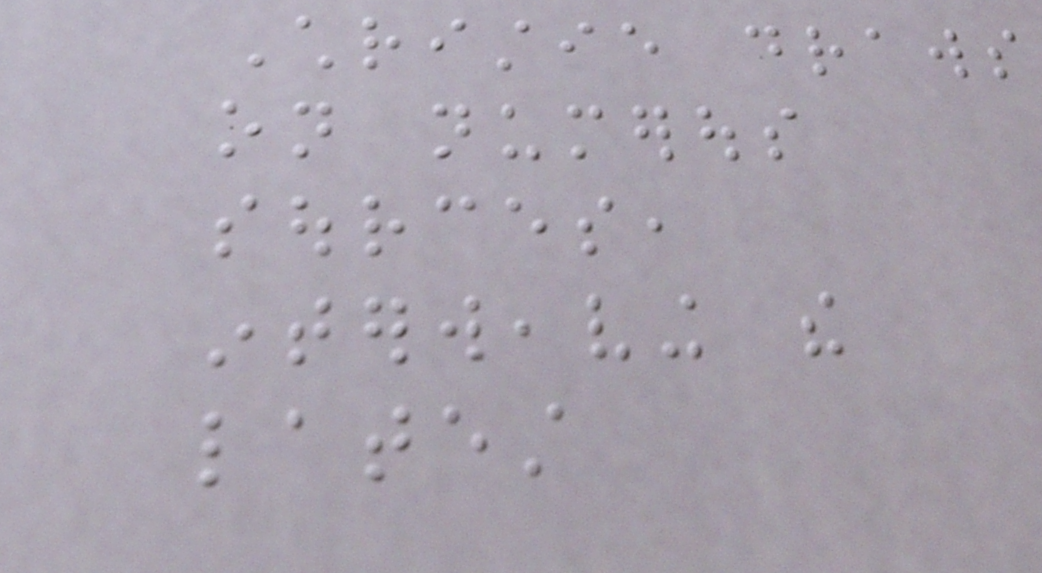Christie draws
on numerous
sources,
interweaving the
latest
